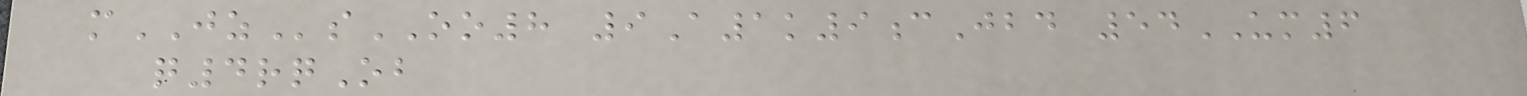mJZsOO8 9A1k9cJbd 54UM6
q4rqOb
